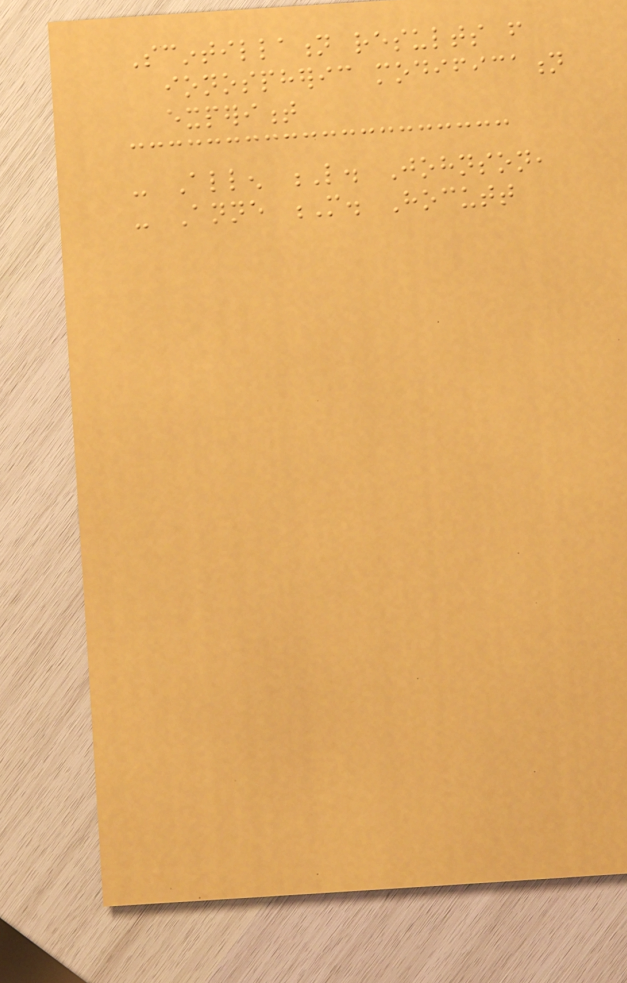Scintillation results from
ionospheric modification
experiment
- Allen L. Johnson,
- Anne M. Hocutt
